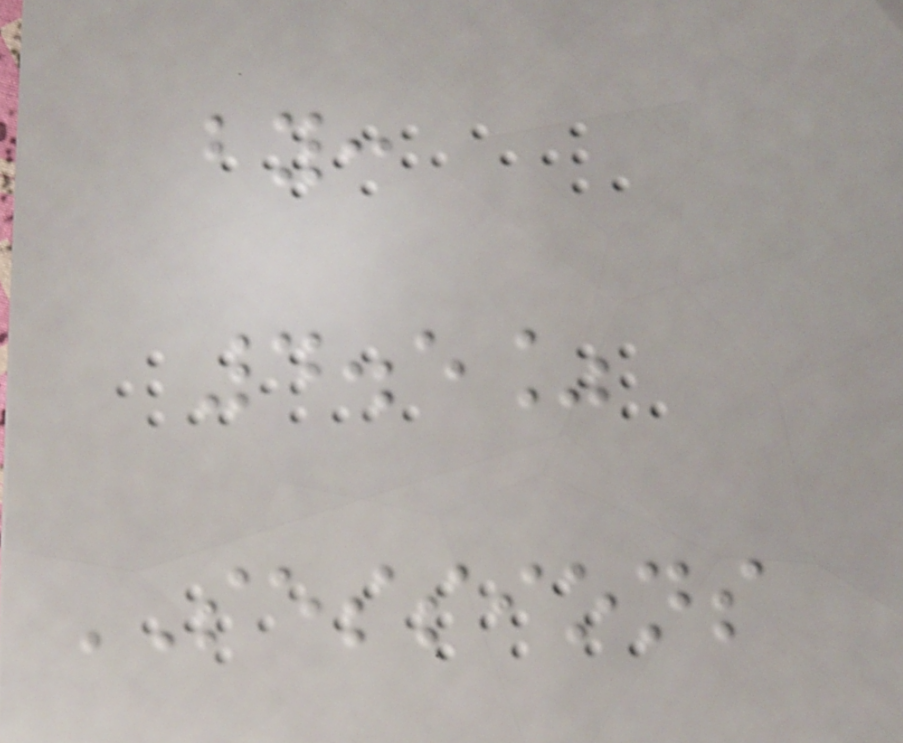by:
4.5%
SESSIONS
